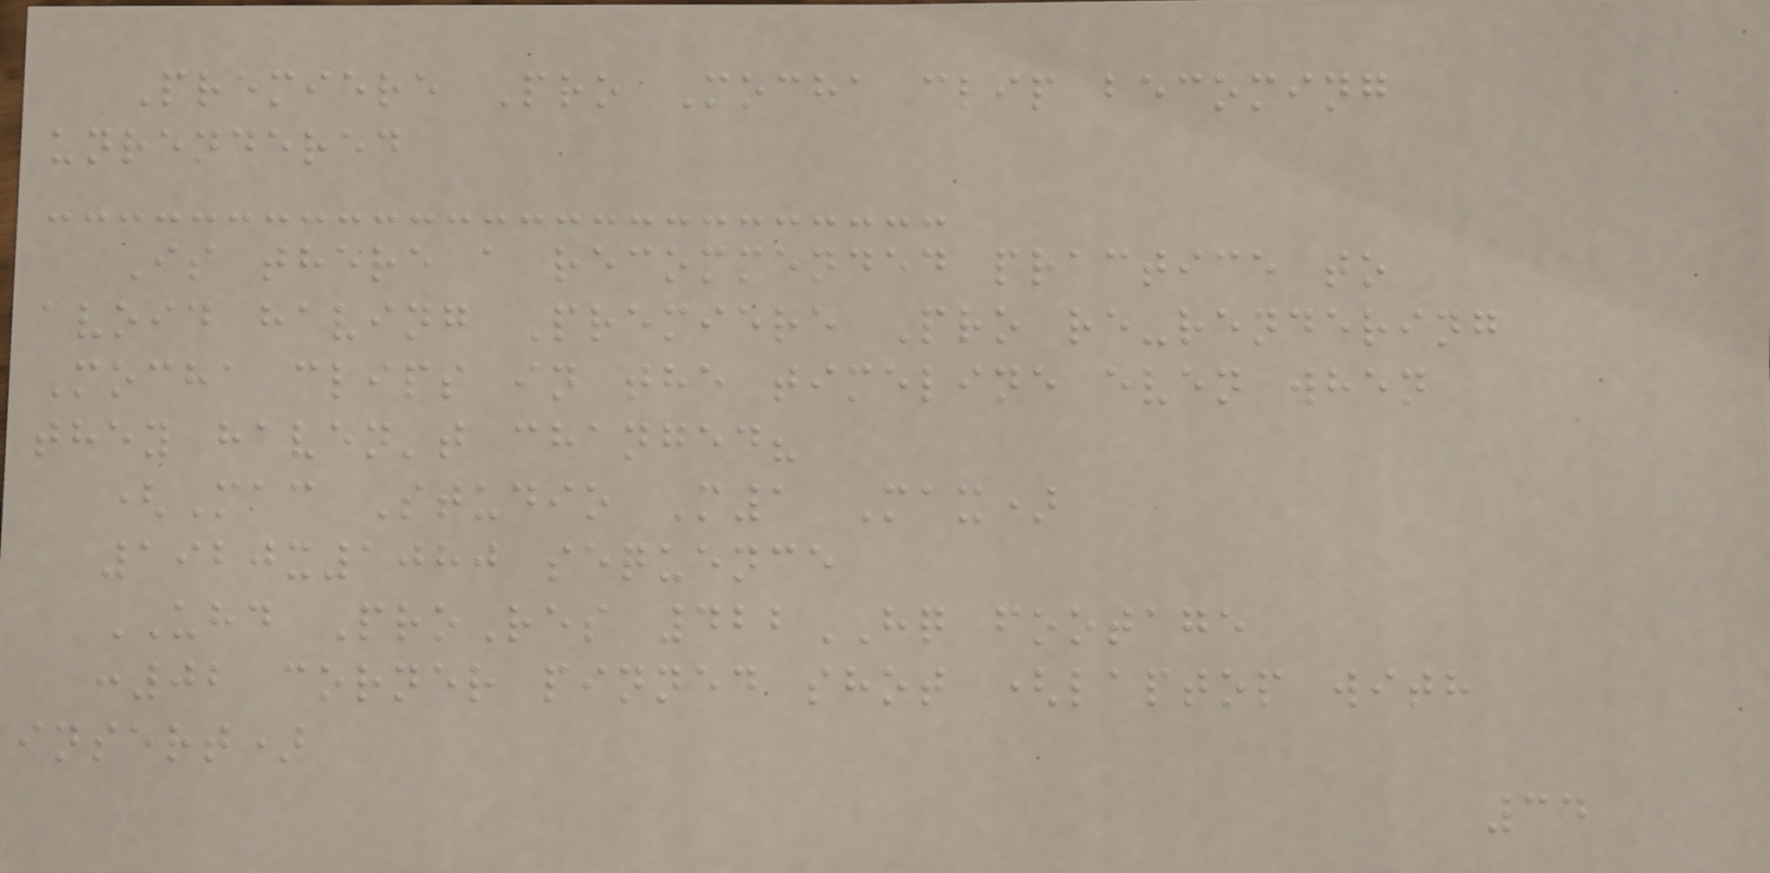Premiere Pro Mocha clip becoming
unrendered
Is there a recommended practice to
avoid having Premiere Pro re-rendering
Mocha clips in the timeline even when
they haven't changed?
(Mac Studio M1 Max)
1920x1080 sequence
UHD ProRes 422HQ footage
:02 corner pinned shot (laptop with
insert)
34
